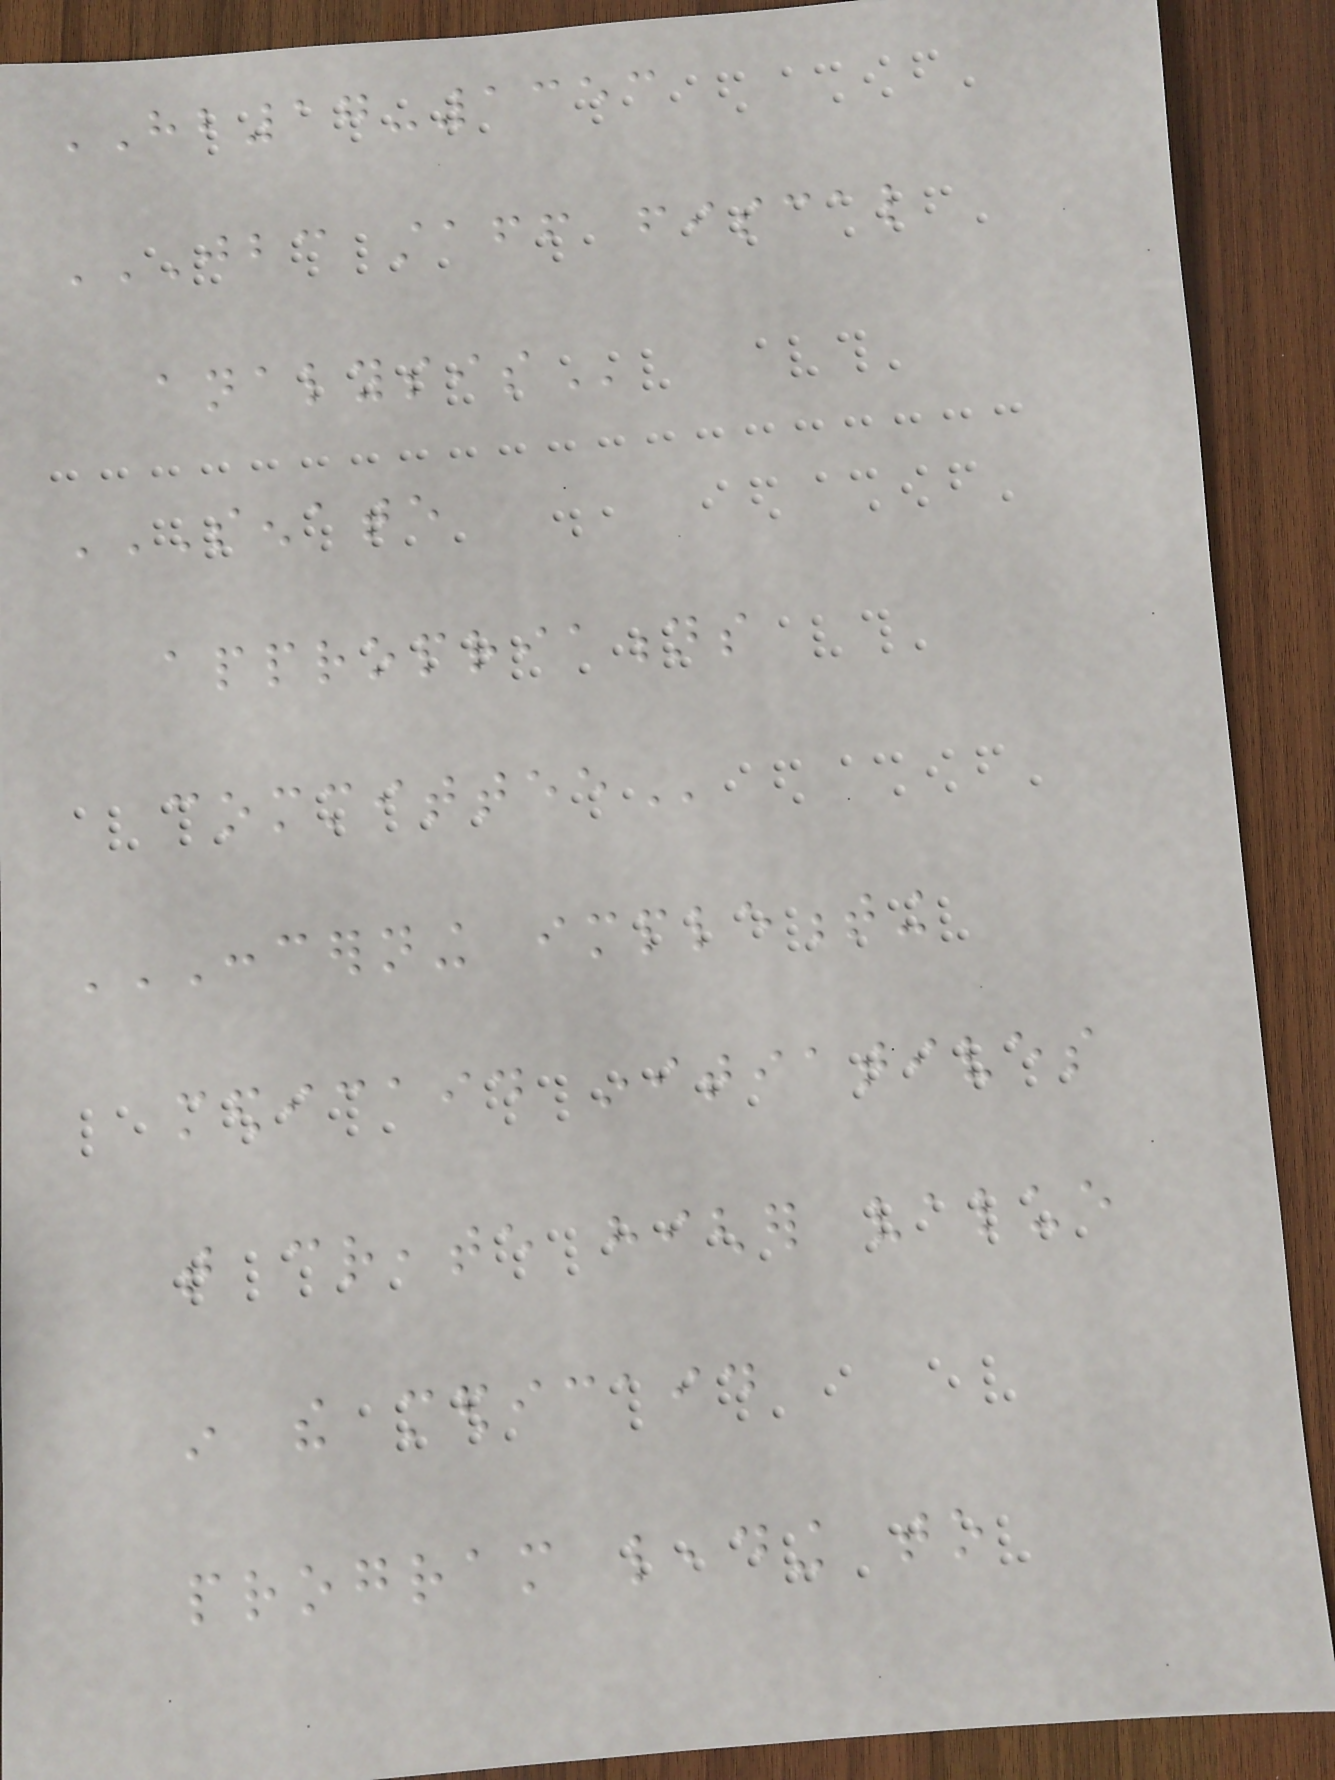HB17-1353
JBC STAFF FISCAL
ANALYSIS
SENATE
APPROPRIATIONS
COMMITTEE
CONCERNING IMPLEMENTING
MEDICAID INITIATIVES
THAT CREATE HIGHER VALUE
IN THE MEDICAID
PROGRAM LEADING TO
